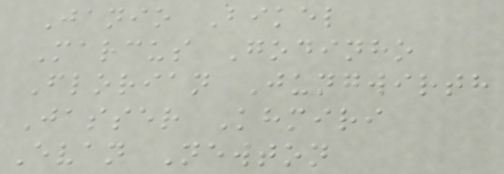Janio Bikel
Marcus Godinho
Florian Jungwirth
Jasser Khmiri
Evan Newton
